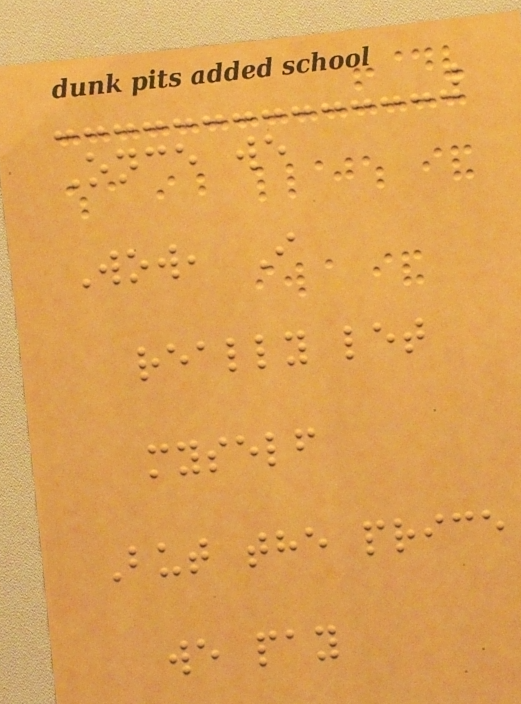Once we
Wow, I
really let
myself
But the price
we pay
